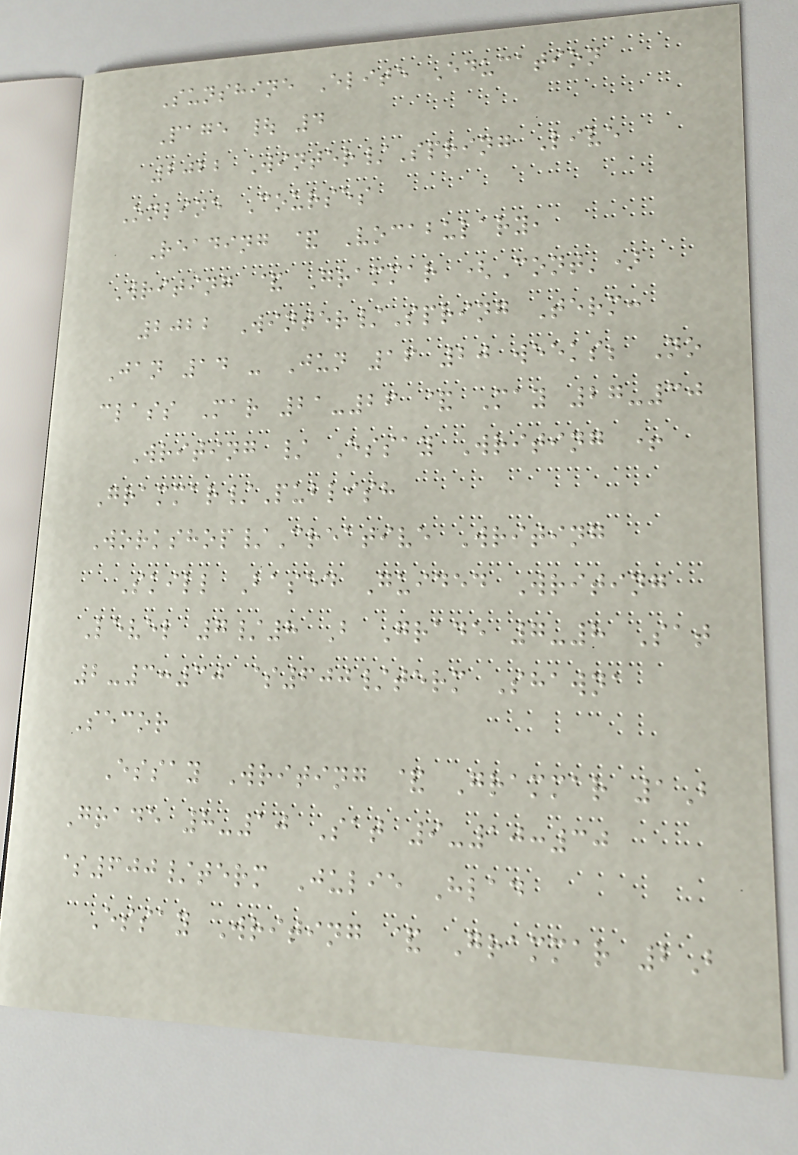Sunshine Elite Education
Page | 4
2022 Winter/Spring Live
Online Courses
Reading & Vocabulary,
Writing & Grammar (Cont')
2022 Winter/Spring Term:
Jan 14 - Jun 16 20 weeks; No
class Mar 21-26 & May 27-30
Writing / Essay Writing +
Grammar/Publish
Workshop/Creative Writing
Skill Based Guided Writing
Level 7/8 B Grade 7-8 Sat
2-3:30 $600/term Shawna
Secor
Essay Writing & Grammar 1B
Grade 8-10 Sat 9-10:30
$600/term Julie Hlad
Essay Writing & Grammar 2B
